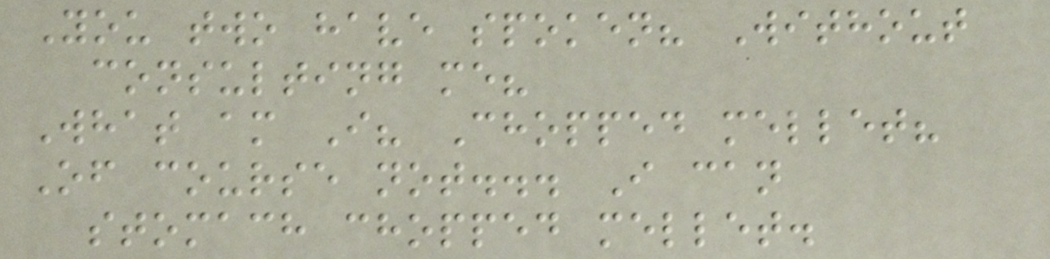You two have spoken? Without
consulting me?
What am I? Chopped mellet?
Of course not... I can
stomach chopped mellet.
